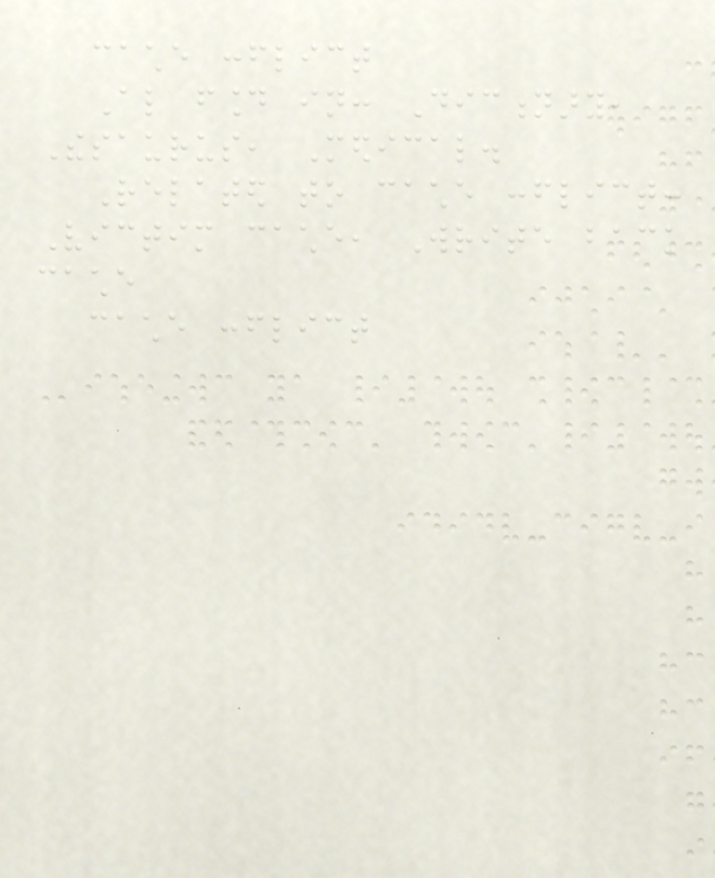cache conflict
Also found in: Dictionary,
Thesaurus, Medical.
Related to cache conflict:
Victim cache, Write back
cache
cache conflict
